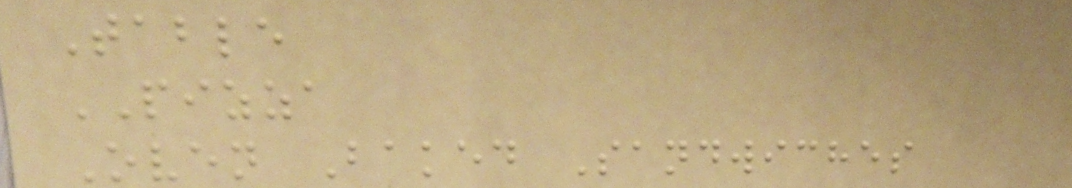Table
PIZZA
Oven Baked Sandwiches
